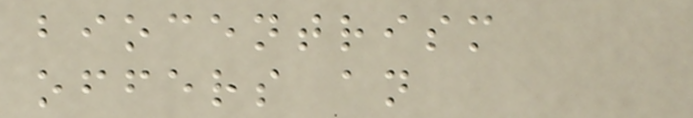biocentrism
offers an
